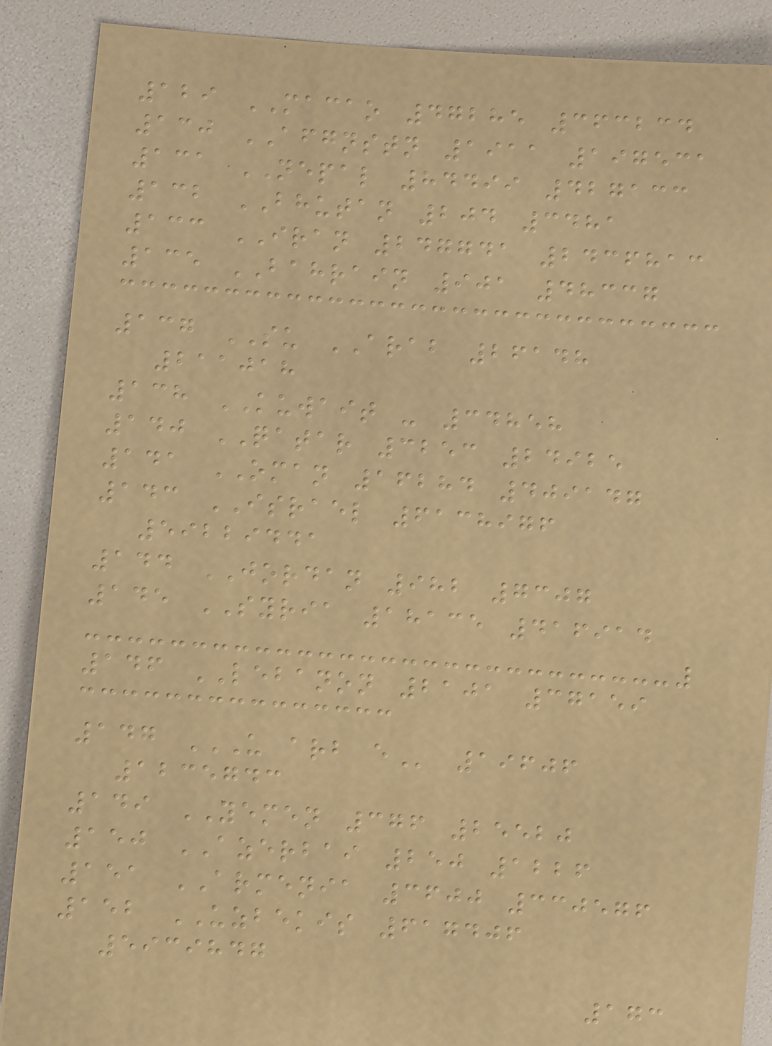129 MACAO 47285 363234
130 AFGNSTN 1911 197531
131 NEPAL 84499 427133
132 BHUTAN 204 3481
133 IRAN 247741 2436813
135 BAHRAIN 901 48337
137 SU ARAB 26148
211018
138 KUWAIT - 34858
140 QATAR 3253 24925
141 OMAN 16284 409147
143 ISRAEL 6138976
59229441
144 JORDAN 982 7307
145 SYRIA 18135 416914
146 LEBANON 2101 37159
147 U ARB E 19606
1235743
149 YEMEN 376 25520
150 AZERBAI 250 1226
151 ARMENIA 3600 330576
152 UZBEKIS 617406
5939847
173
